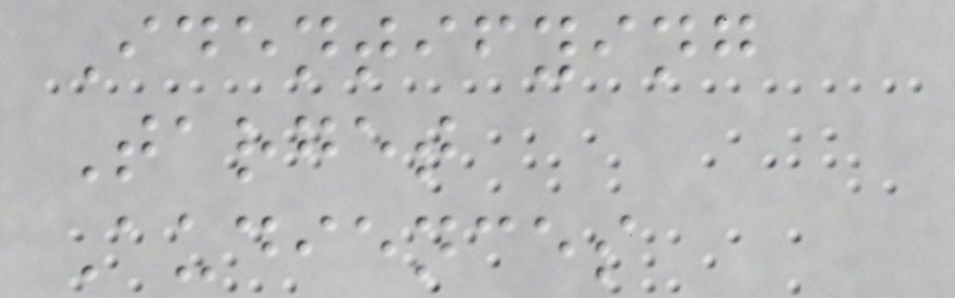Identifying
Target
Audiences
